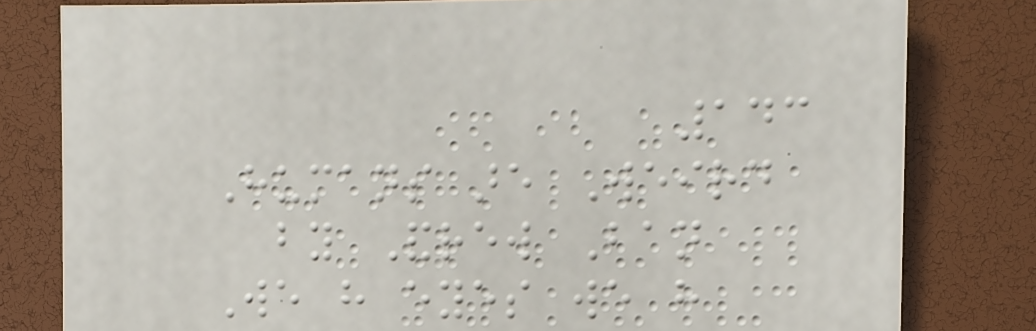143
Humans are Weird
by Andrew Ban
We have eyes we have
